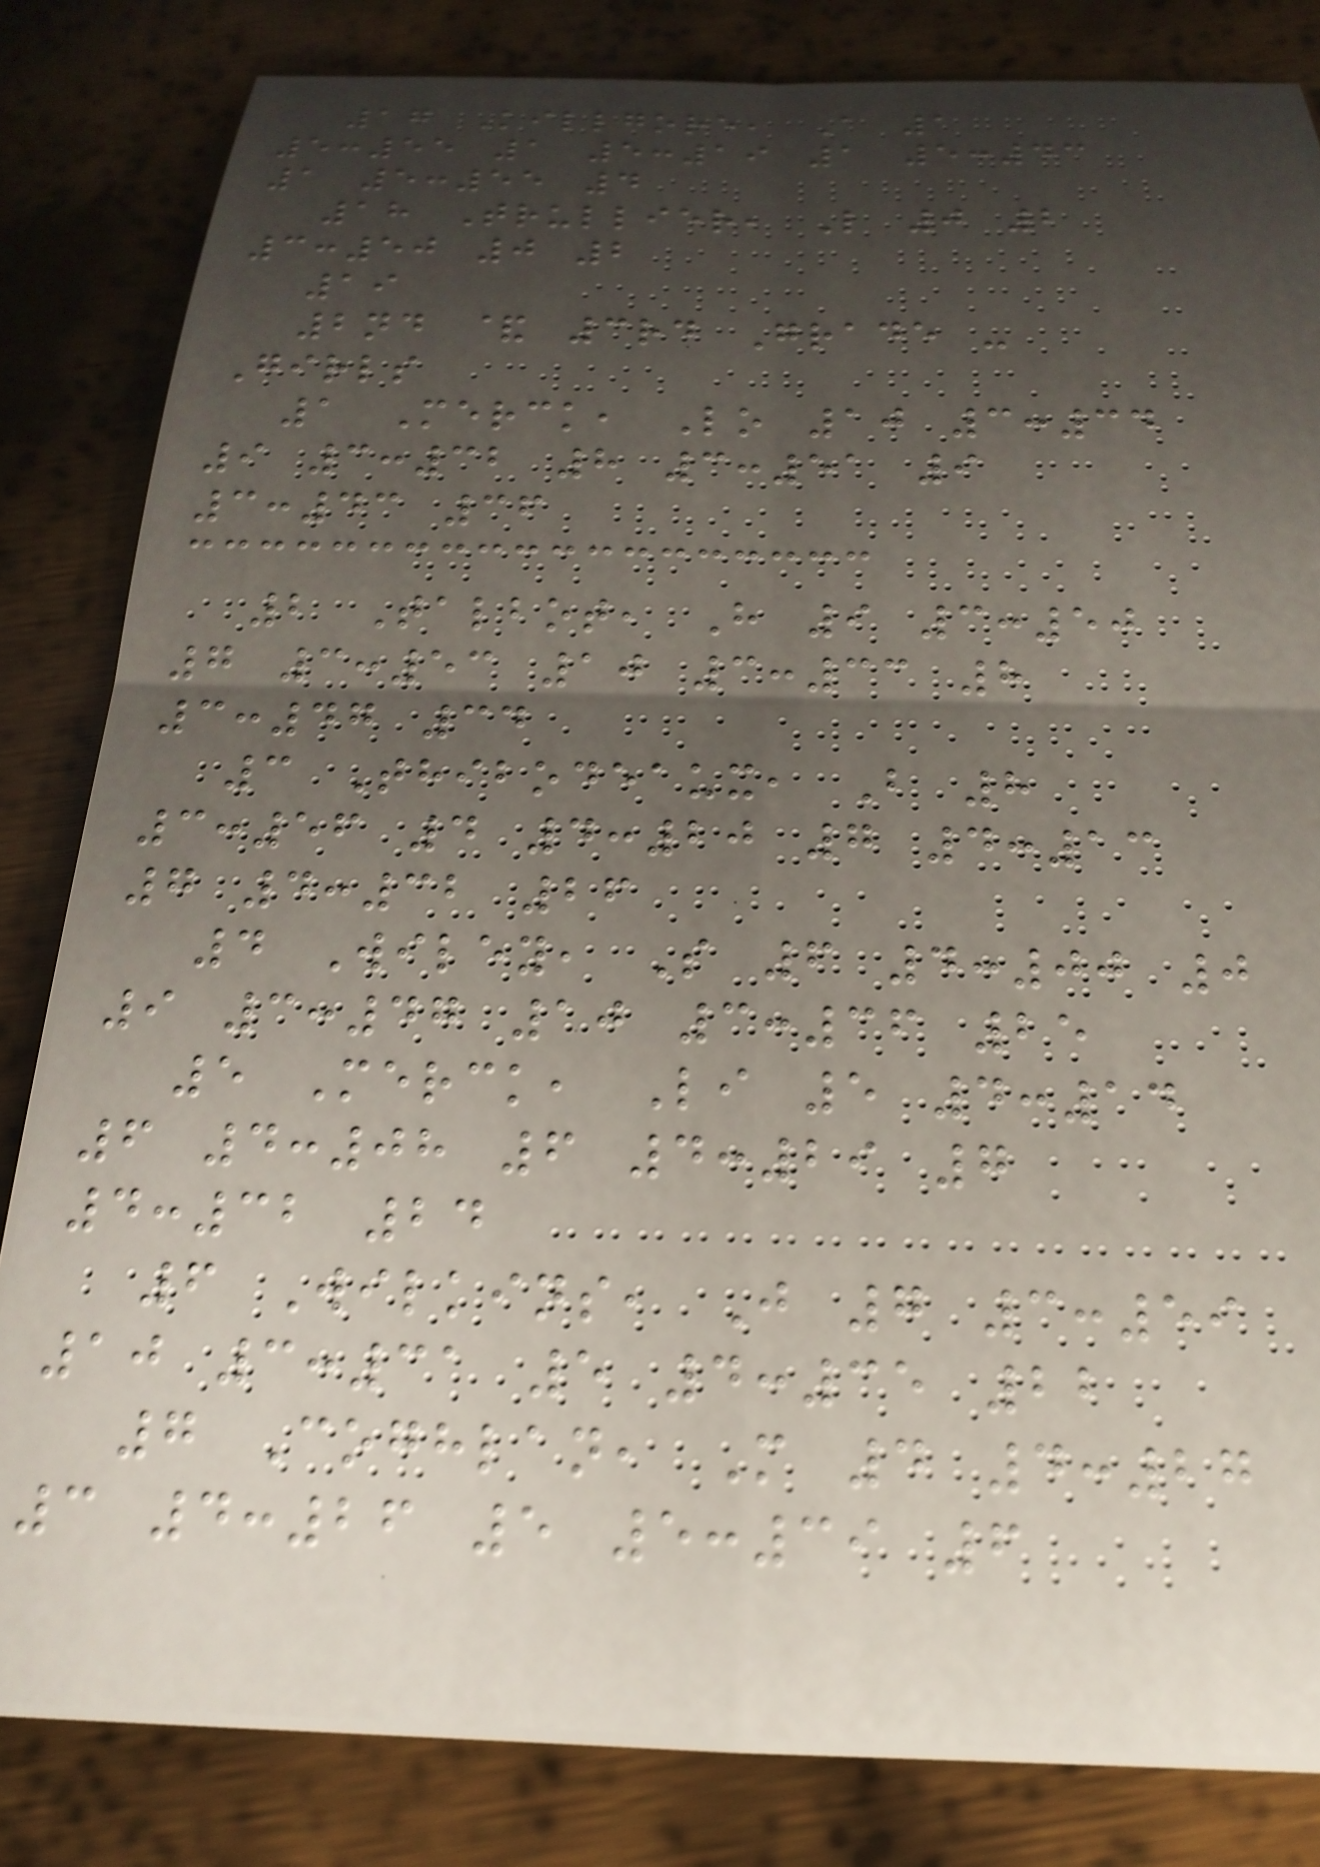17 Killgore, A 1
5:55 1 5:19 1 5:43
1 5:55 4
18 Trullier, L 0 2
3:50 0 2
19
2nd & 3rd Grade -
Girls
1 Merck, Lo 10 3:34
9 3:32 8 3:51 9
3:43 36
2 Talbot, H 9 3:50
7 3:53 10 3:33 8
3:47 34
3 Thibodeaux, B 8
3:56 4 4:20 7 4:13
7 4:32 26
4 Wiley, S 6 4:00 0
9 3:47 10 3:36 25
5 Merck, Li 5 4:14
6 4:08 6 4:29 7
4:32 24
6 Wilkins, J 7 3:59
10 3:31 5 4:35 22
7 Coghlan, M 4 4:27
3 4:26 5 5:39 6
